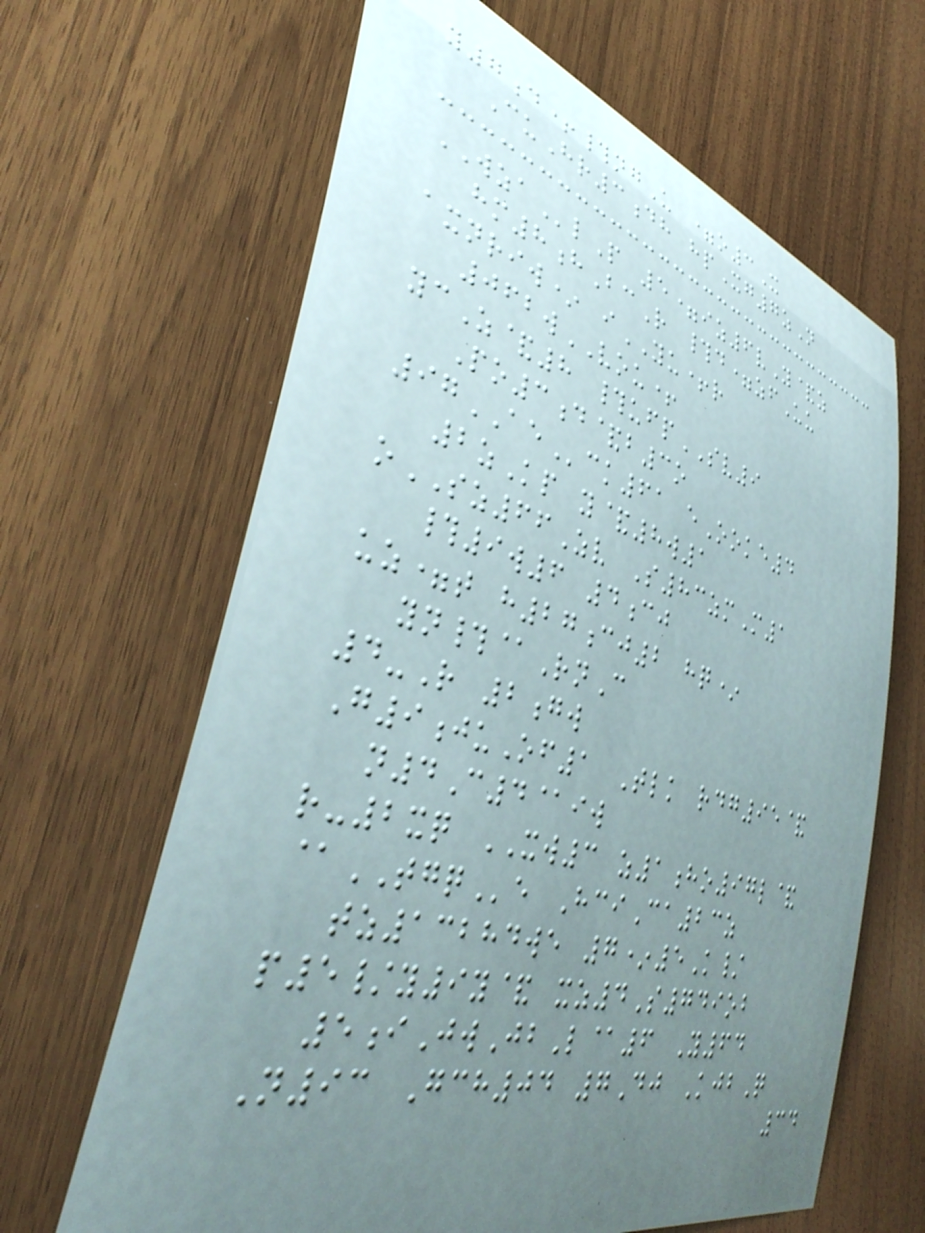y7d+#ngU =o3X
CuHr3dh hpXg7zN
WZAlP 5=iz6vY&z
hm8hBcR #d=zfUu
axnriw* iYU+r
062wVOU+
ycZ&8 #ufpSV9
Po3d&b3o
97AEck61 eOoke4
2zKp y&8w1
oSZ66Zv S83zmM1
#9w6 4cj
uz=t h27cj2 hq*
yn#@RnC
4-R 2gw
G9juOf1 Tlk rdg95&
n4C4@iw
r-2xq XW3 z1ho97l&
@TGQe HciCa23z
tz13284we 7*5K/
p5/y9y& xz4S749ob
5iJwJbL@6 Y64
N93 Gch04 7Dj KjbQ
34
